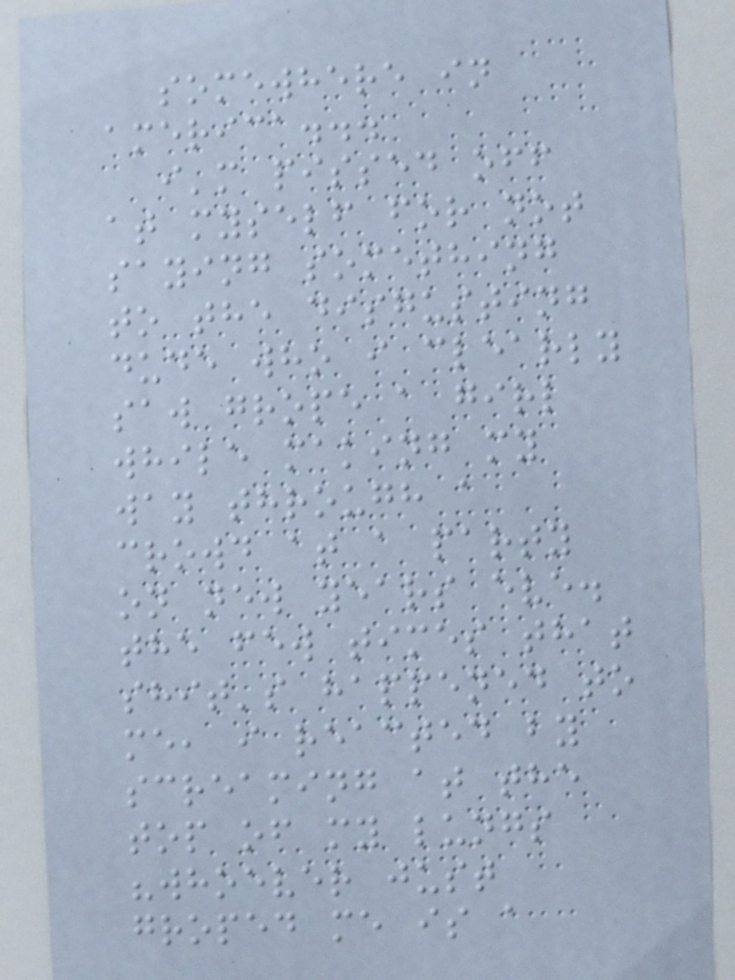somewhere in
america...
i'm pissed off
at myself for not
saying something
to the disgusting
dude who i clearly
saw grope a girl
while making my
way through a
crowd at a party
on new years eve.
the few times that
shit's happened to
me, i reacted by
screaming at the
top of my lungs
"whoever just
groped me is a
